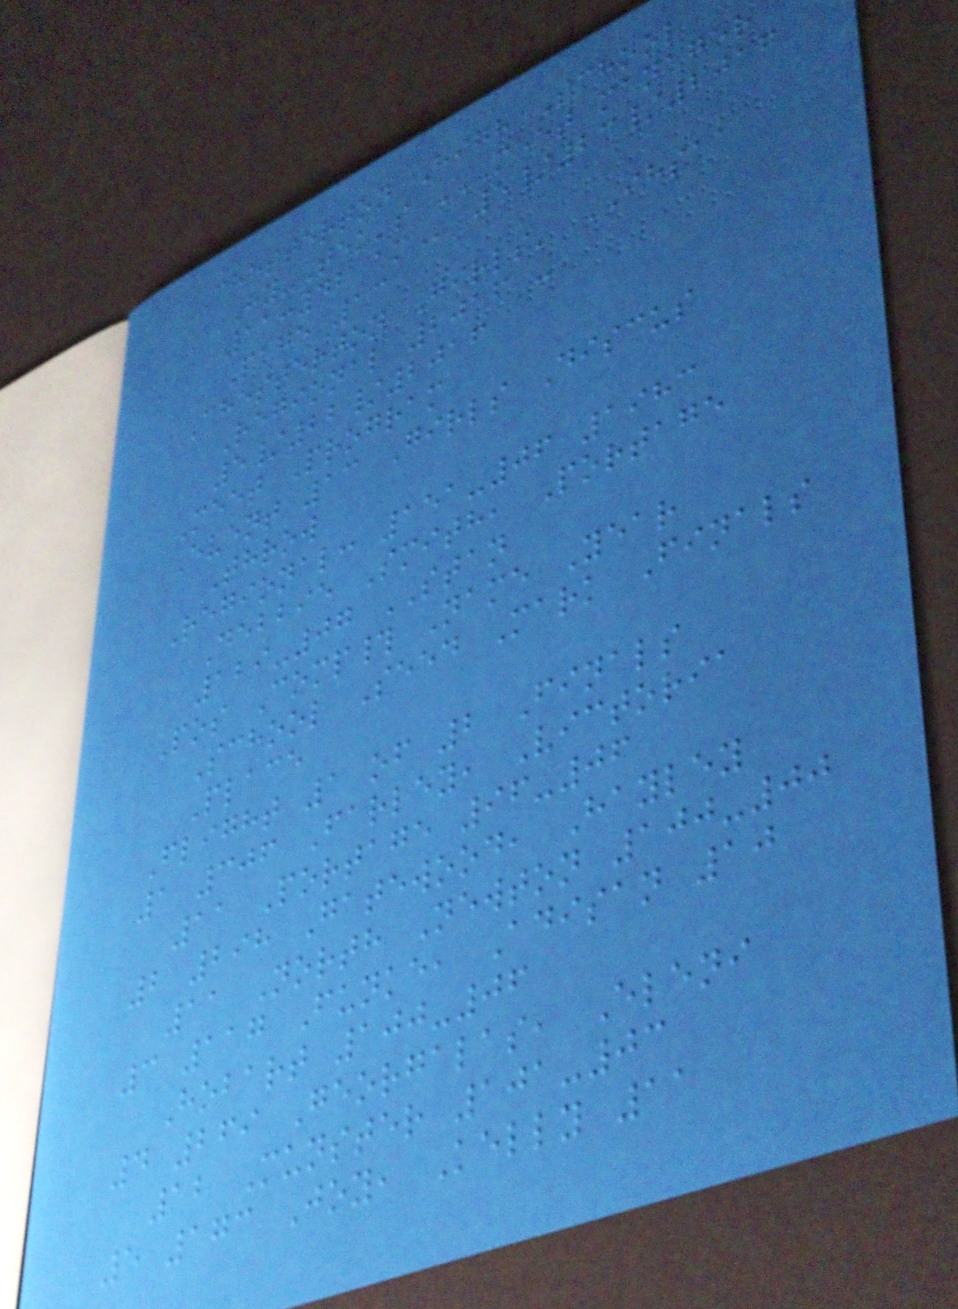Chesterton High School
Hy-Tek's MEET MANAGER
11:42 AM 5/23/2016
Page 13
Chesterton Girls' IHSAA
Regional 2016 -
5/22/2016
Meet Program
Event 13 Girls Discus
Throw
Regional: 151-06 1983
Debbie Smith, Portage
129-07 STAN
Pos Comp# Name Year
School Seed Mark Finals
Place
Flight 1 of 2 Finals
1 306 Farley, Victoria
11 Portage 96-06
2 298 Gatewood, Hayley
11 North Newton 100-00
3 117 Funke, Adisan 10
Hobart 100-06
4 269 Georgalas, Eleni
12 Munster 101-03
5 173 Joy, Kelly 11
